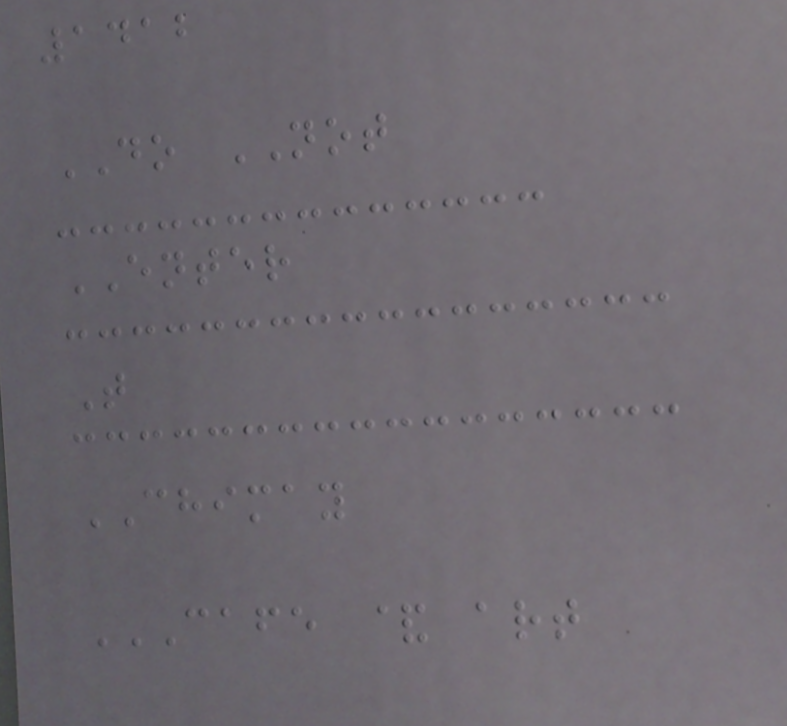1412
DO NOT
ENTER
T
CHIMAY
CAFE & ART
